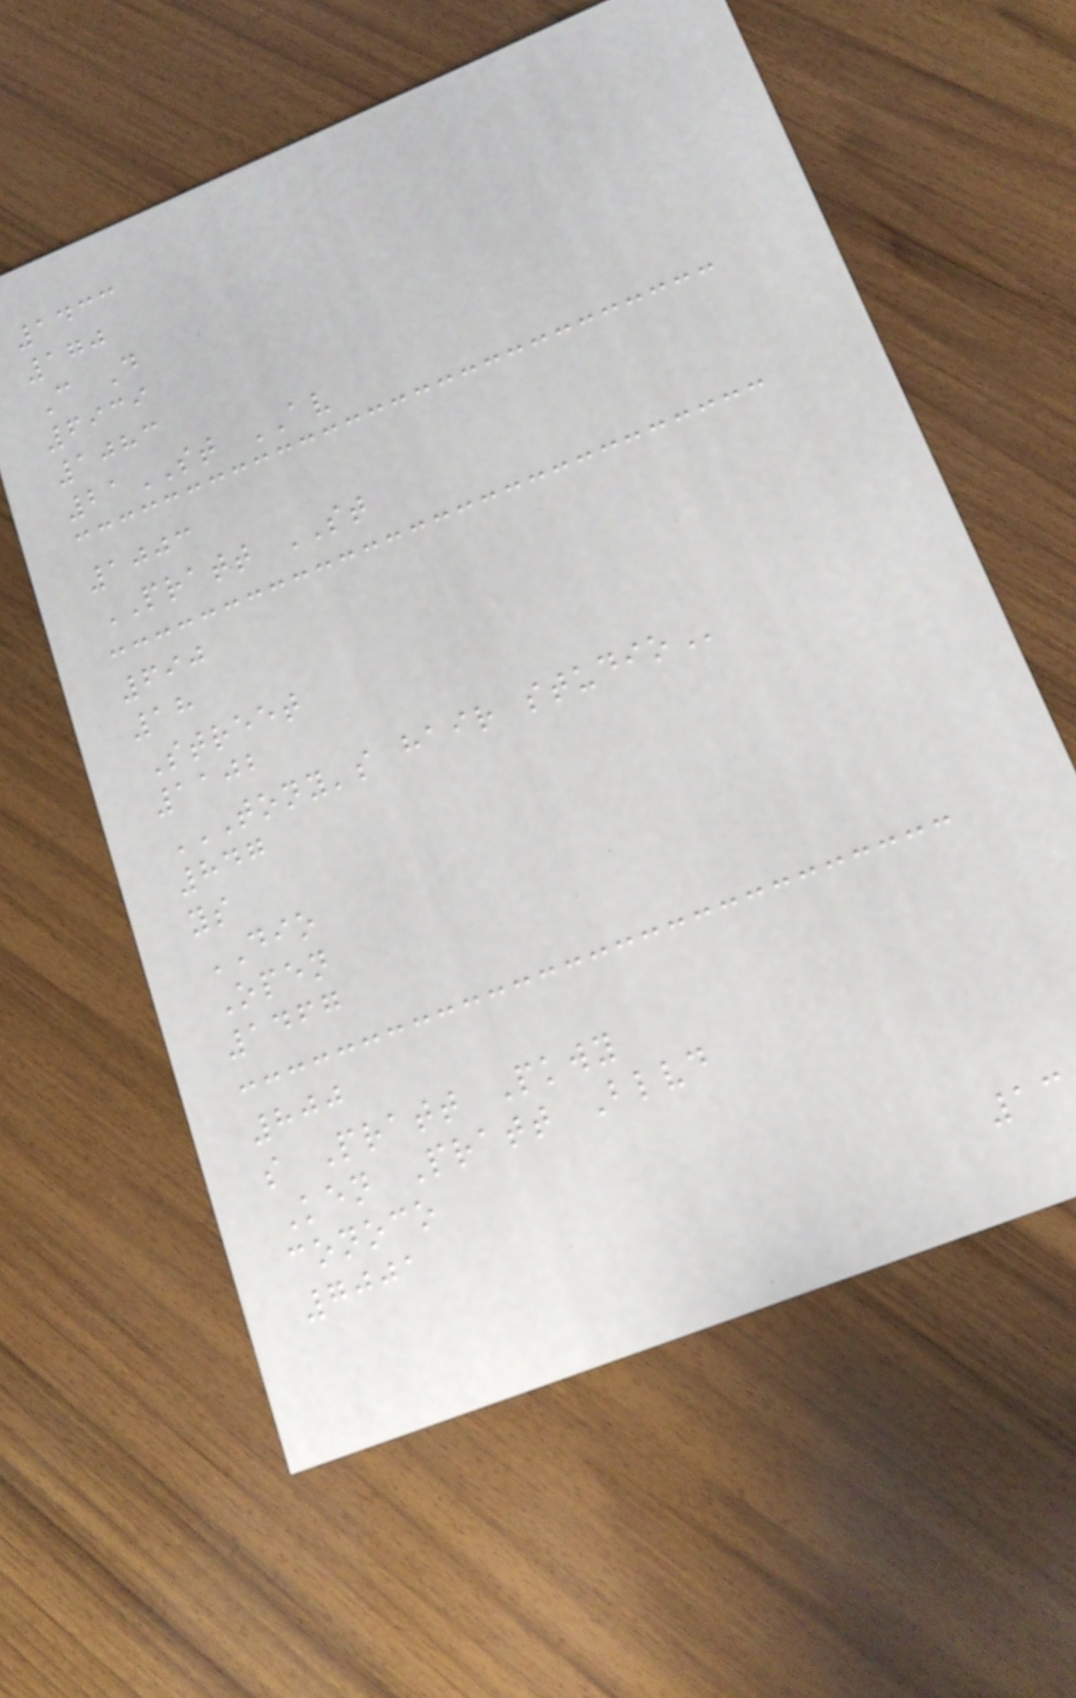1433
170
C D
6939
1083
21ST AV
1003
PRATT ST
690
18
Street
1102
TONY'S HAIR STUDIO
847
ys
DIO
Open
1467
800
s Pratt Pkwy
Ken Pratt Blvd
conoco
7001
13
